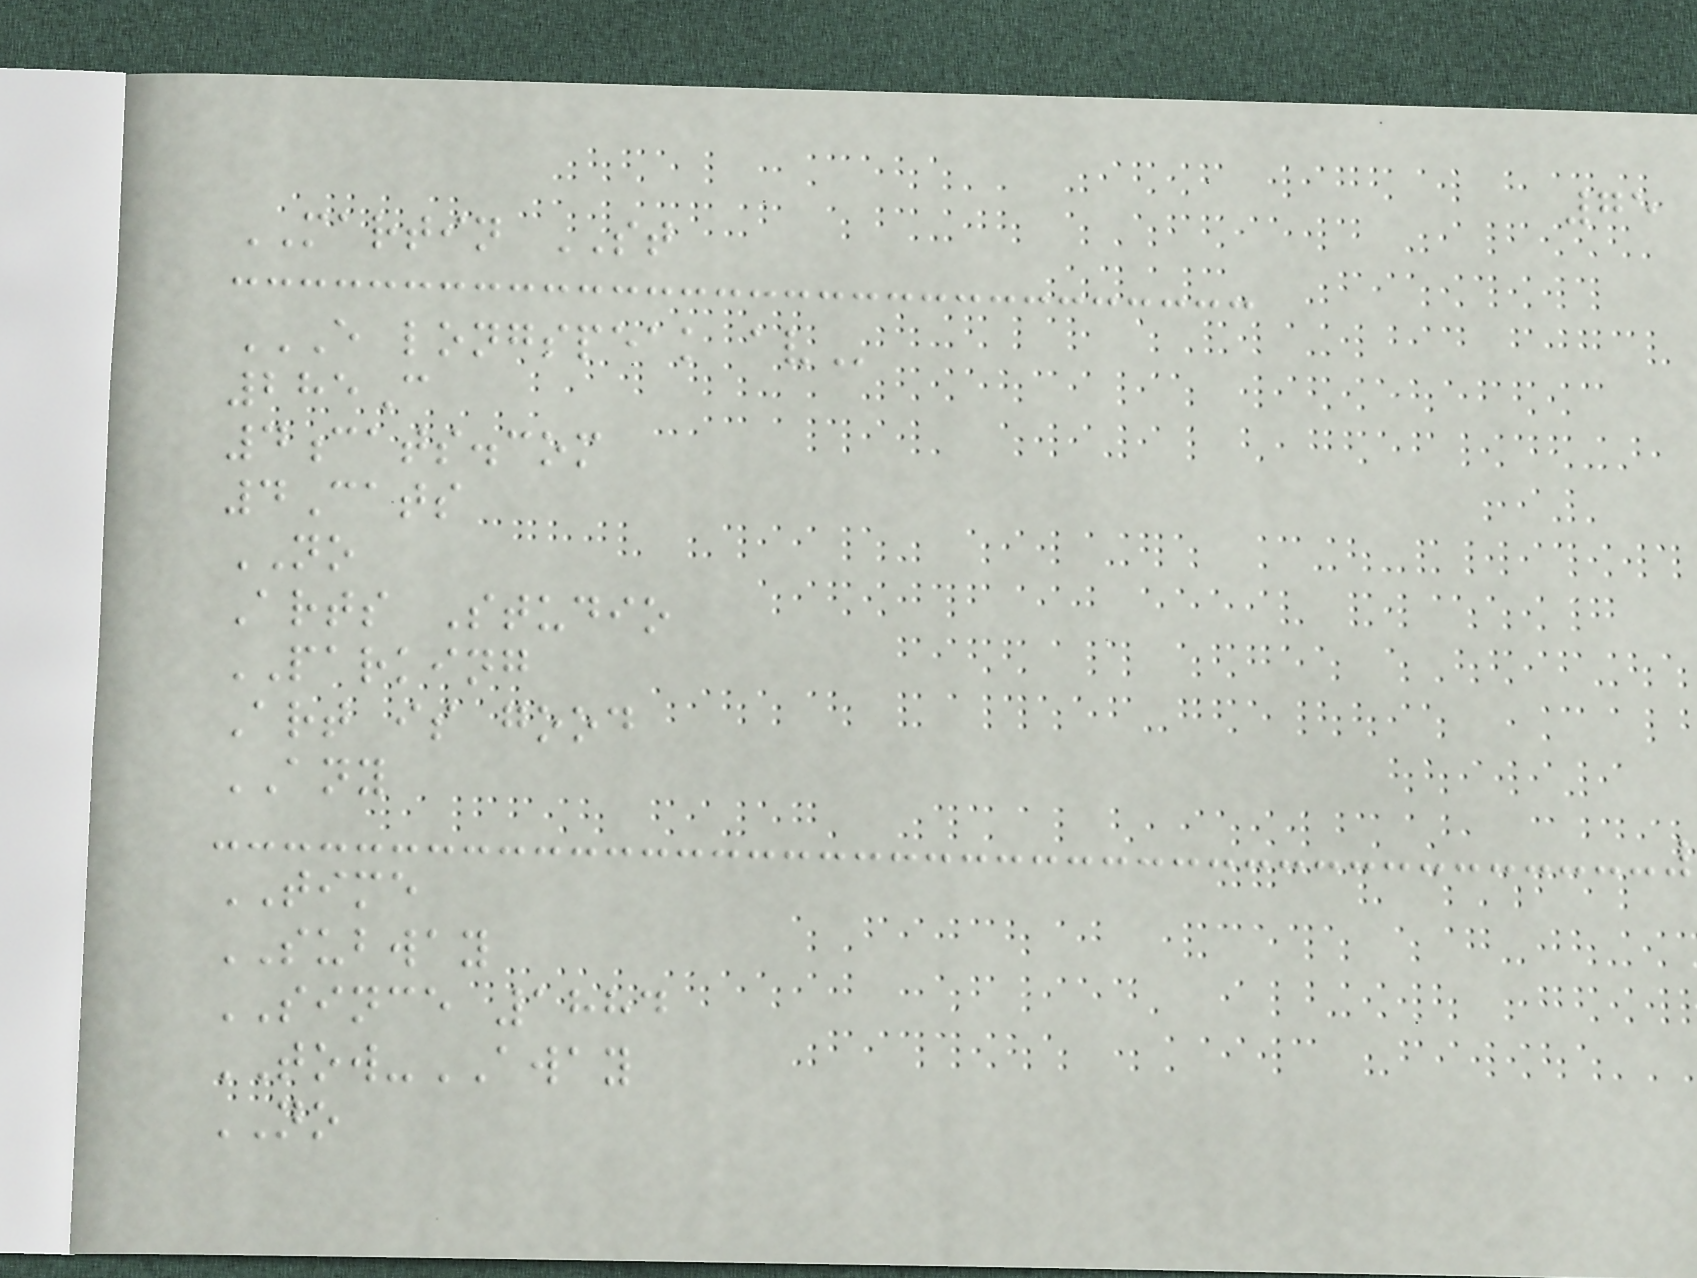75
MARTIN ST
E LONGSPEAK AV
285C
4cats.com
4Cats
NO
Arts Studio
PARKING
Art is good
ANY
TIME
SUBWAY
SINCE 1884
TOW-AWAY
NO
